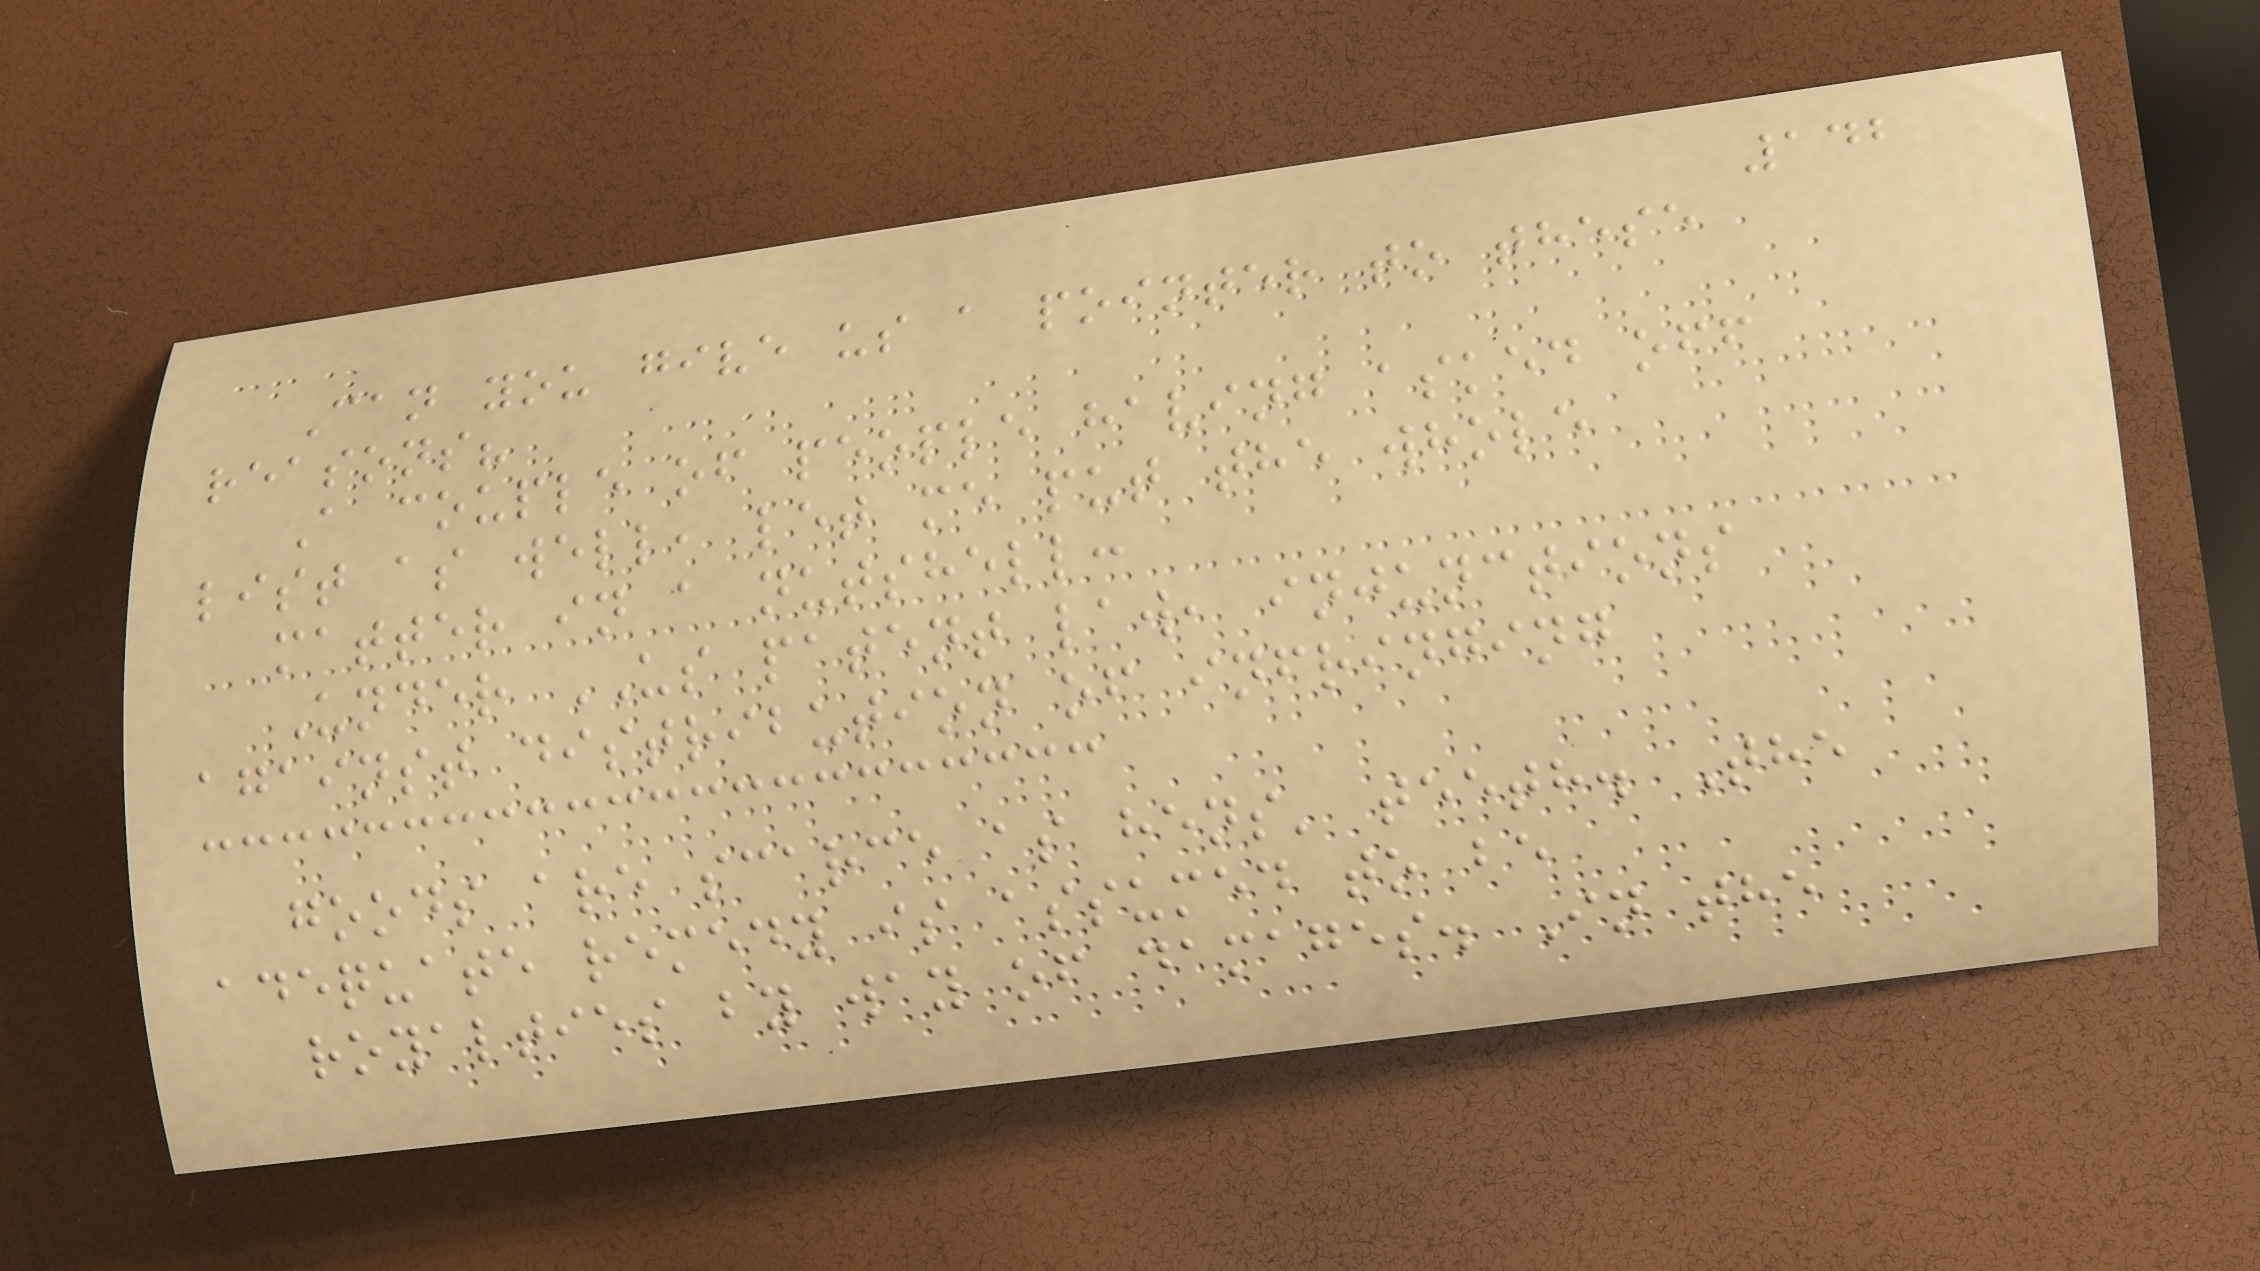142
Can you give us a pointer to these
reasons?
A couple of people having asked off
list as well, let me put the whole
matter in a nutshell:
Under US patent law, injunctions
against distribution of infringing
goods are scarce as hens' teeth. The
adequate remedy is assumed to be
royalties by way of damages. In the
